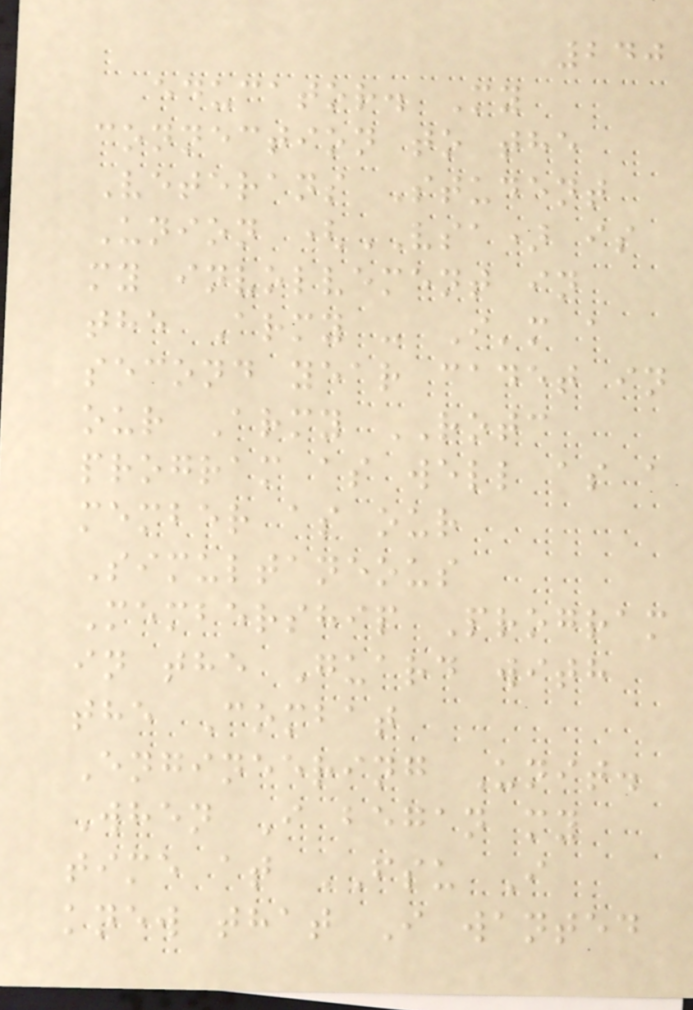240
educator. My
connection to the
Veterans Student
Union (VSA) is
my involvement in
the Army - I'm a
second year cadet in
our Army ROTC
program as well as a
member as our
Simultaneous
Membership Program
in the Guard with
the Combat
Engineering Unit.
When I began my
time at FSU I
knew that I wanted
